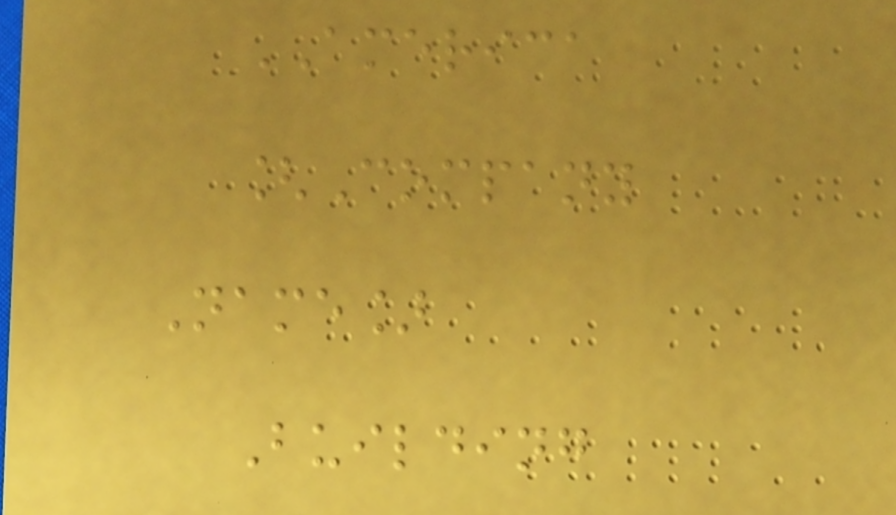AMERICA
[Company
Name]
Building
